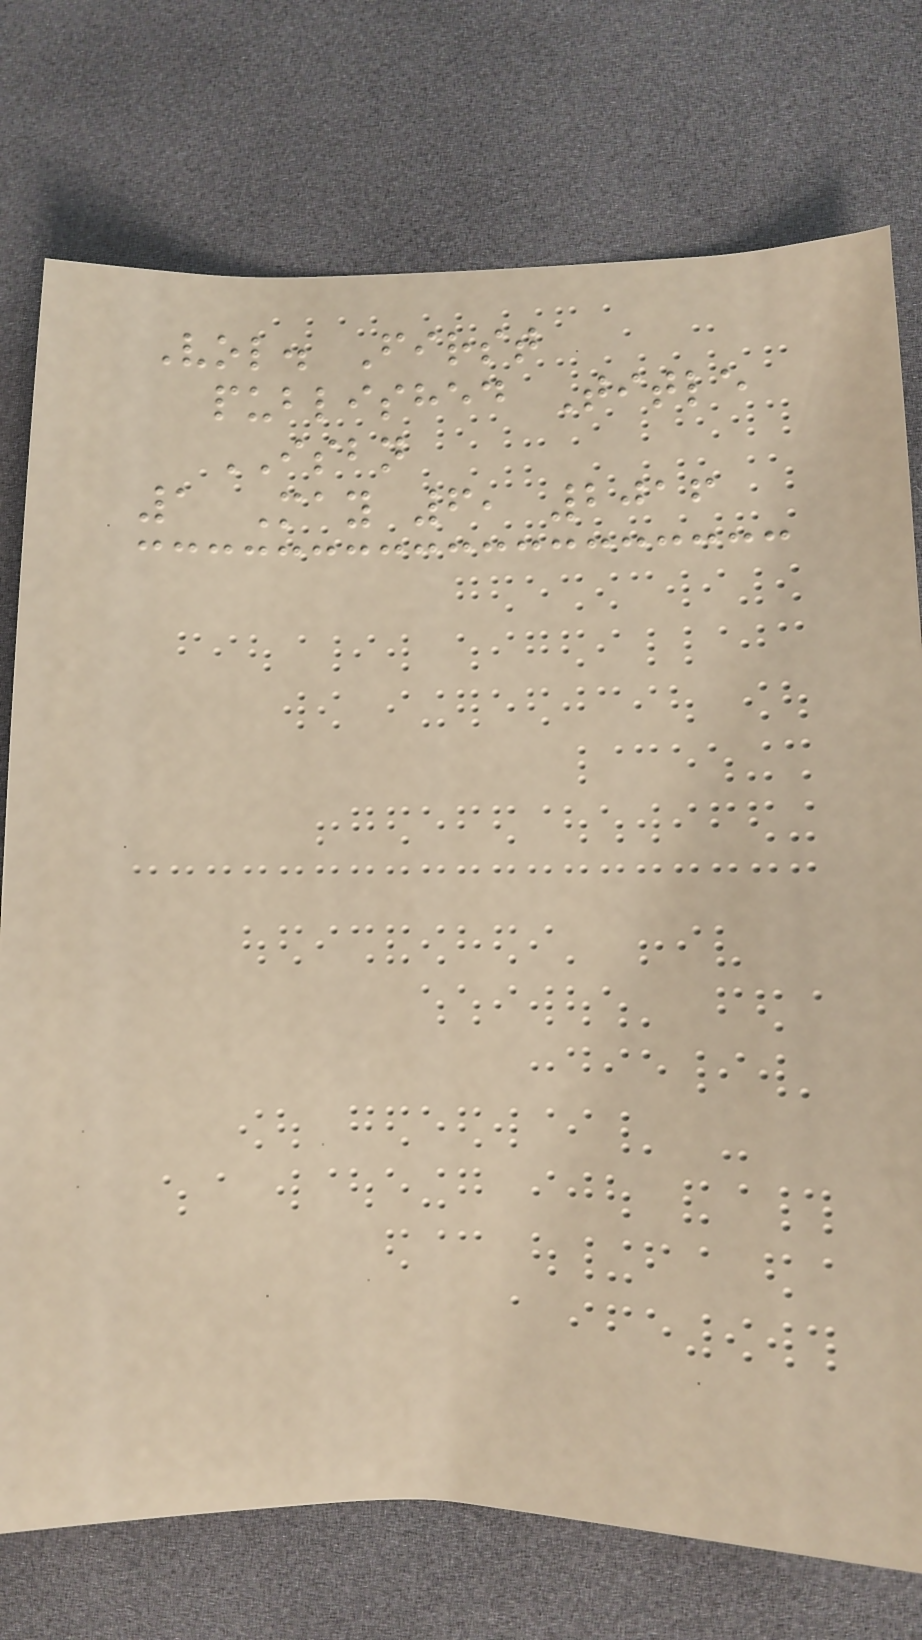Vol. First
published Title
ISBN
1 May 6, 2016
